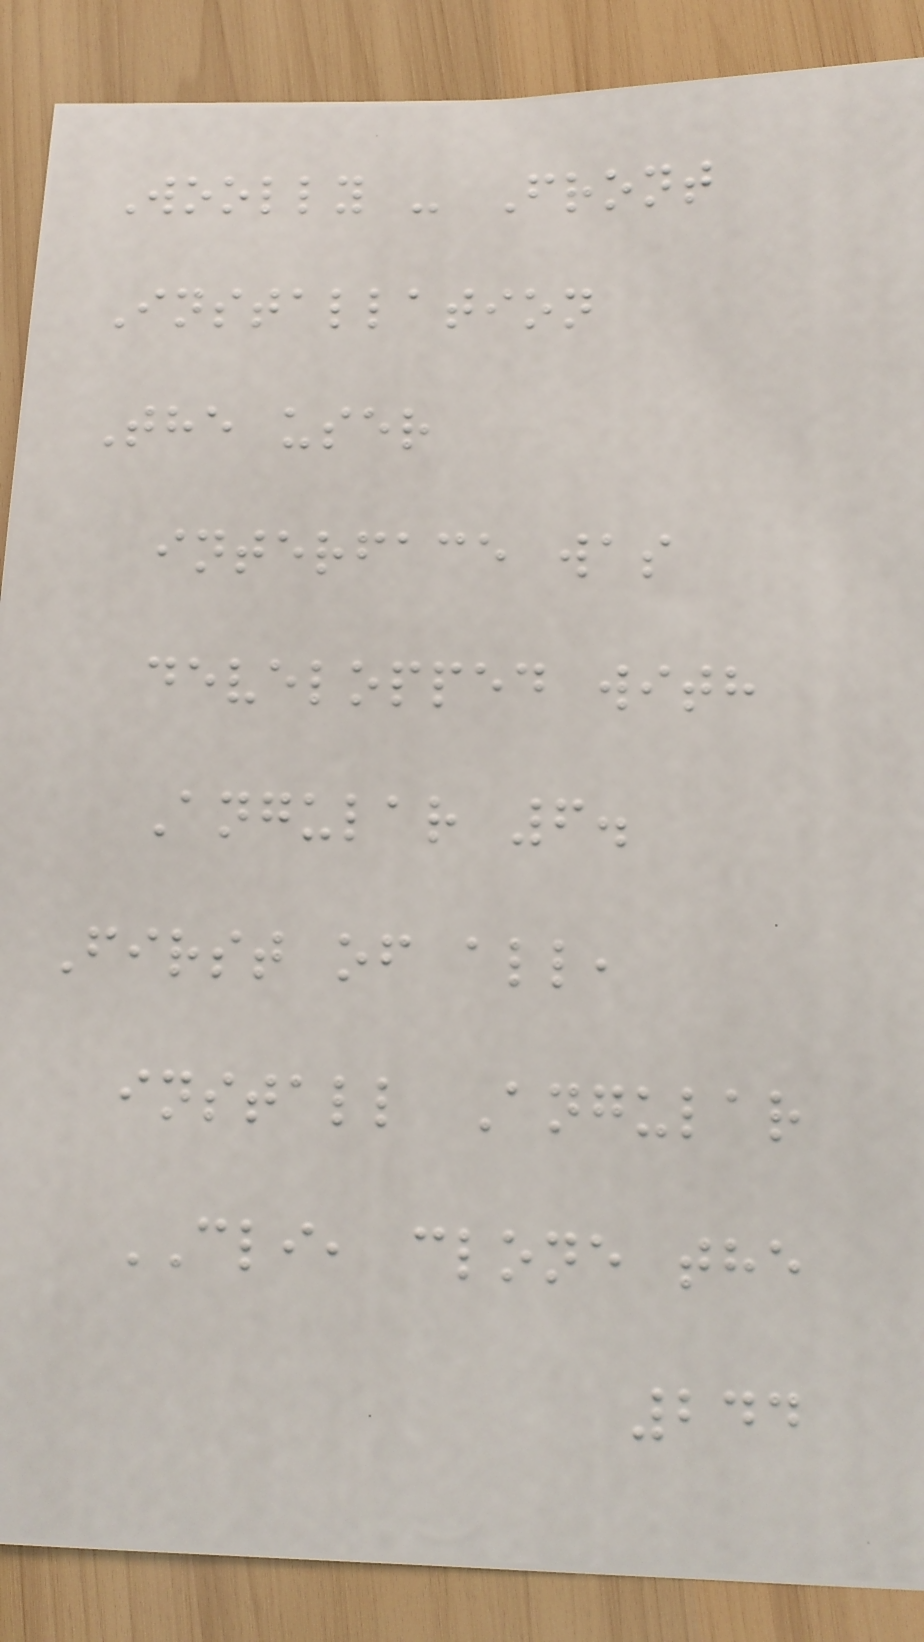Woolly - Front
Installation
The user
interface was
developped with
Angular 6.
First of all,
install Angular
CLI, clone the
244
